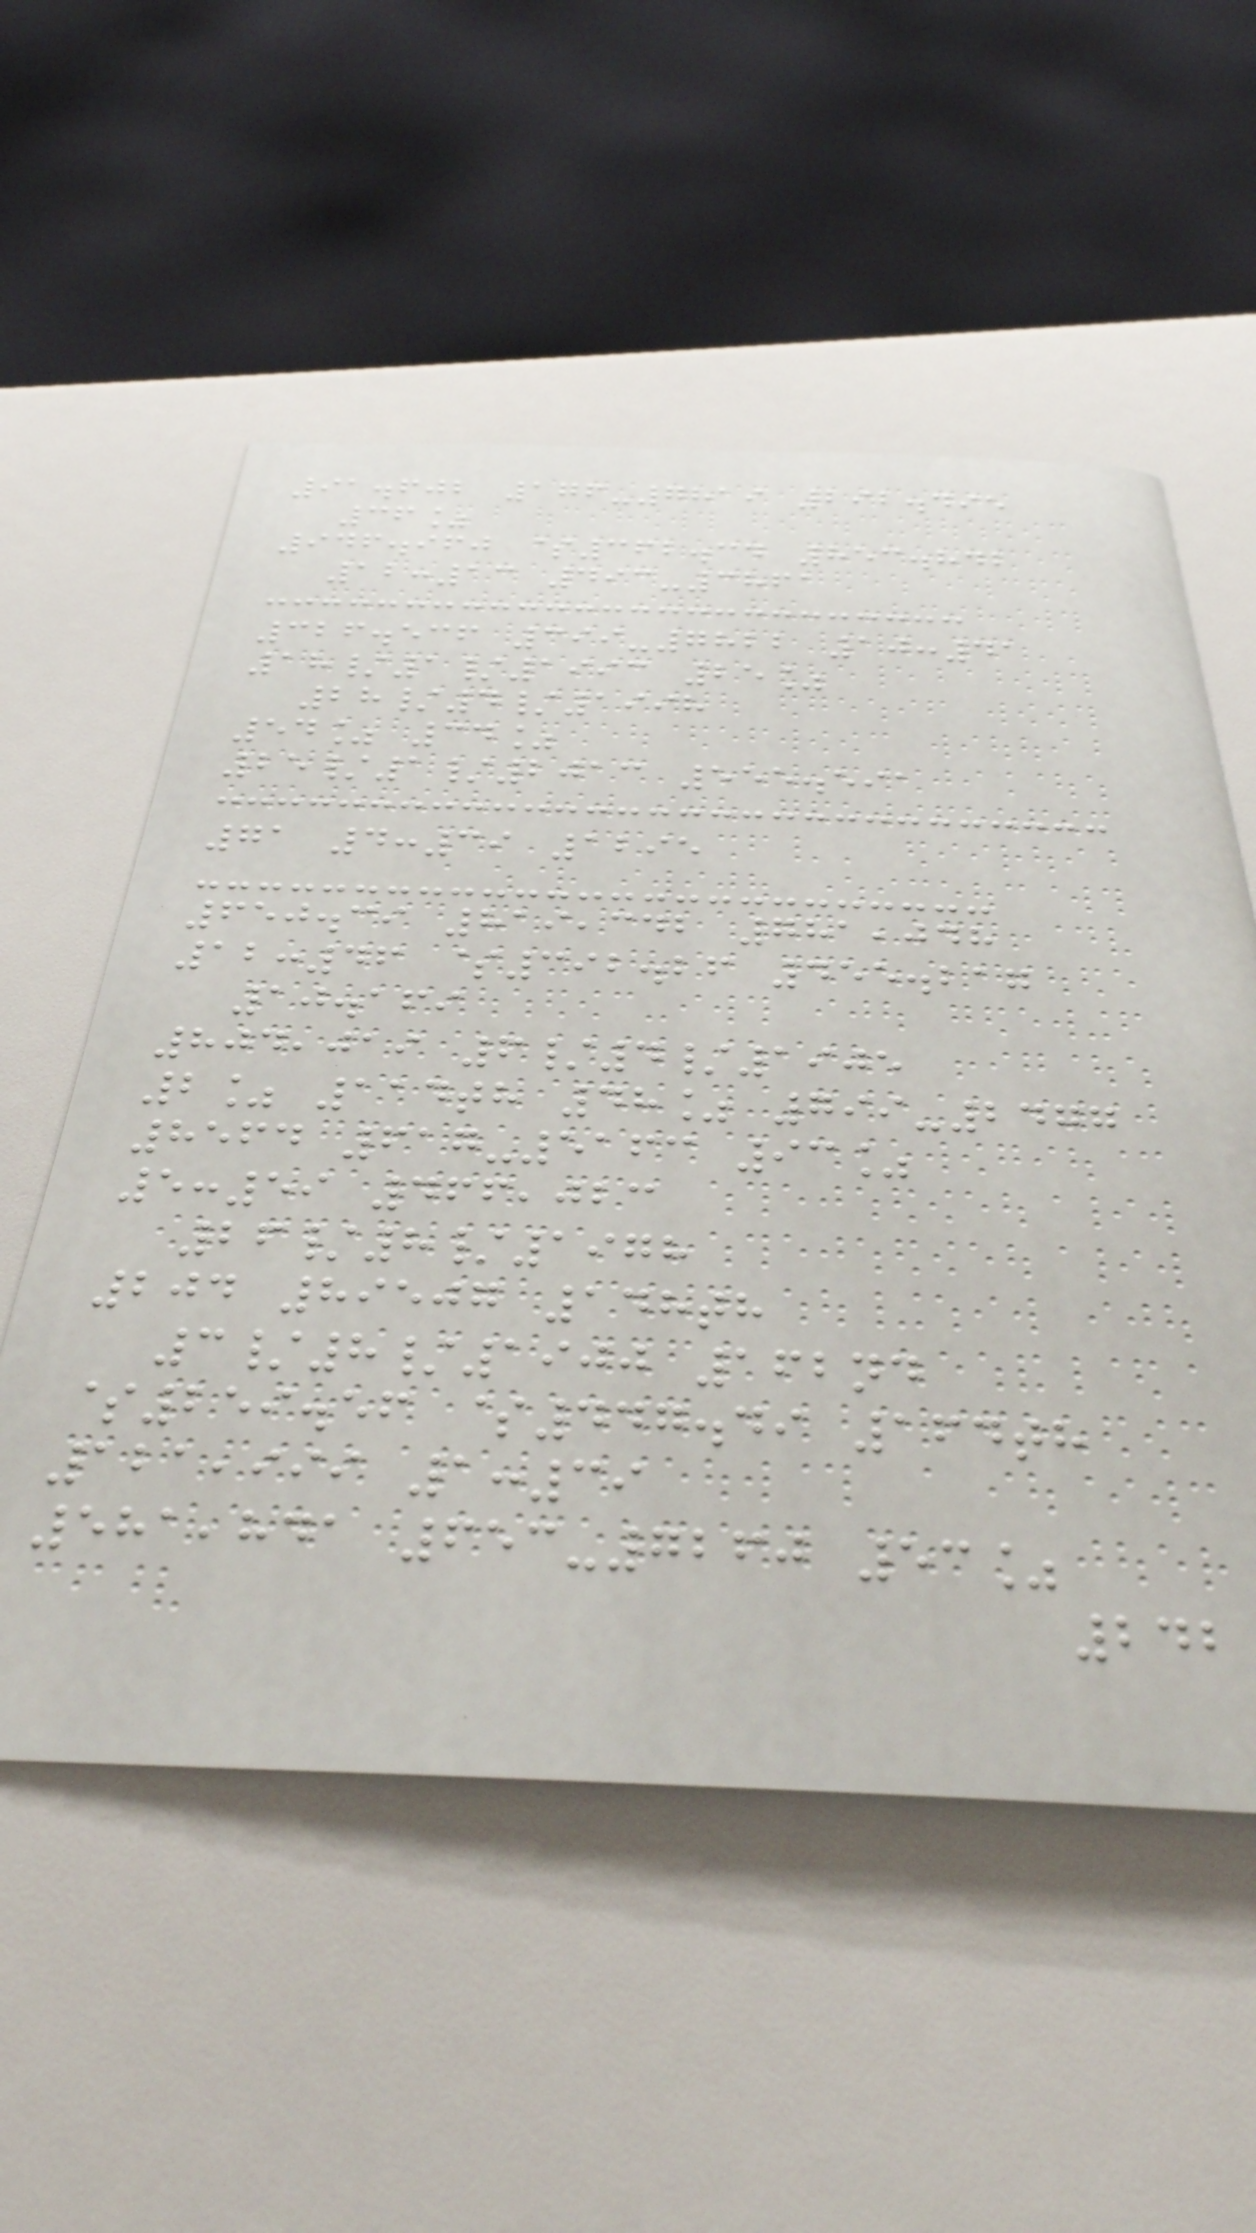91.602 176-7819 292.495
36%
946.960 $362.34 853.842
12:13 493-3861
326.536 399-7822 10:41
18/1/1993 25%
28/4/1998
54% 34%
25/1/2013 555.591
71 4:39 1295
650.39 819,342 781,048
12:46 $392.26 455.217
10.169
804,019 6/4/1905
2% 114th 48% 799-2477
8564 617-5163 93%
5:59 466,023
26/8/1978
204 89507 148th
3/8/1900 162nd
$259.56 $447.49 164th
121,999 1:39
581,841 653-7260 53%
242
